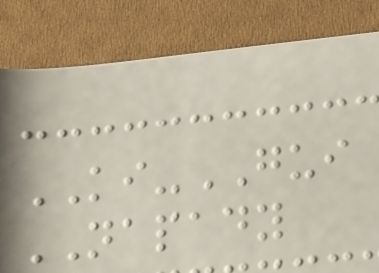KI-GUI
NAPADY
